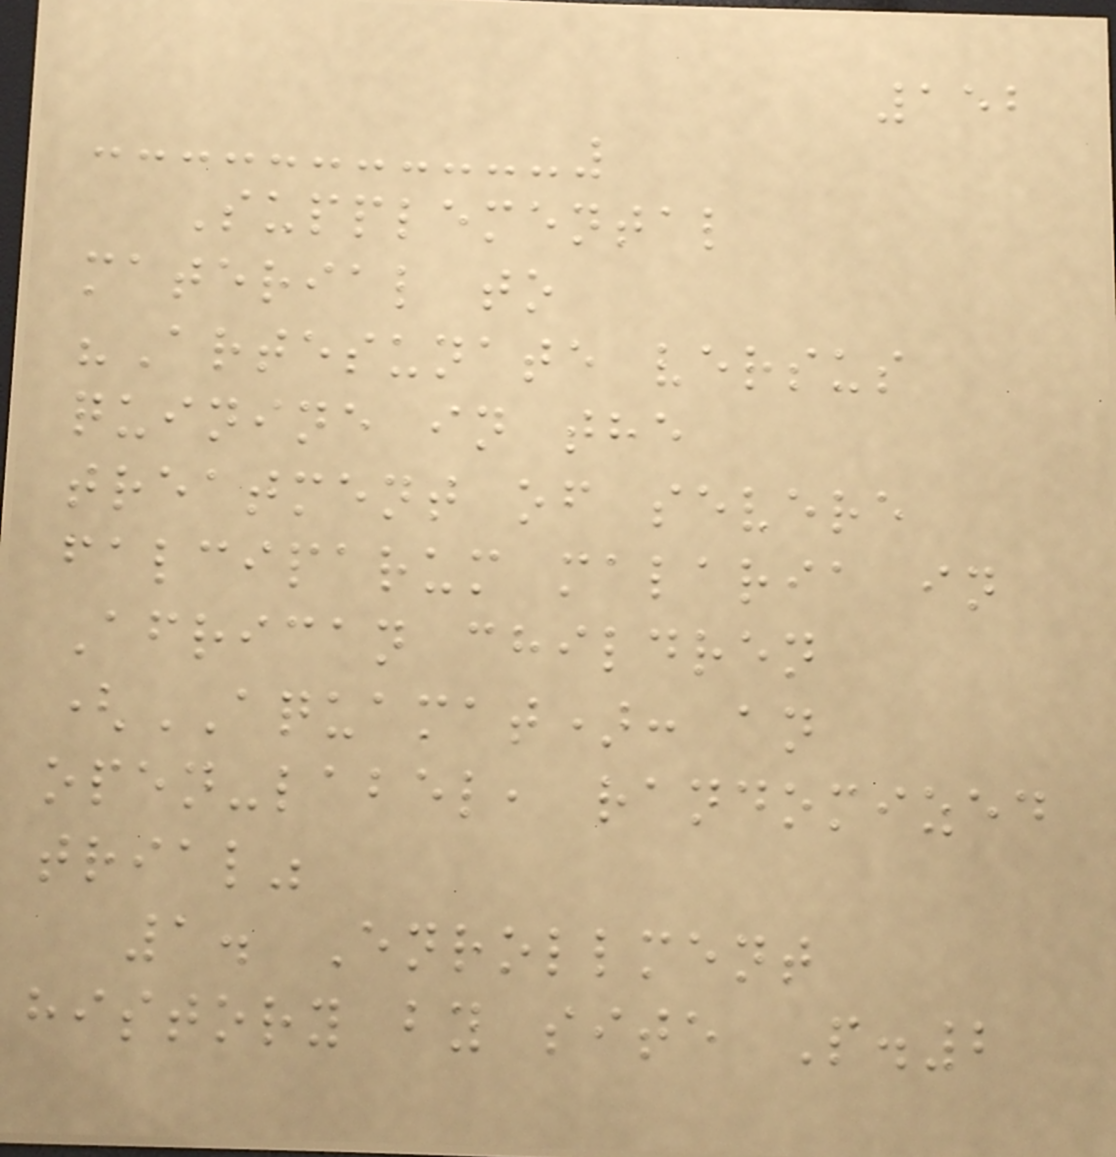152
Supplemental
material to
"Artesunate versus
quinine in the
treatment of severe
falciparum malaria in
African children
(AQUAMAT): an
open-label, randomized
trial"
1. Enrollment
history by site P.2
